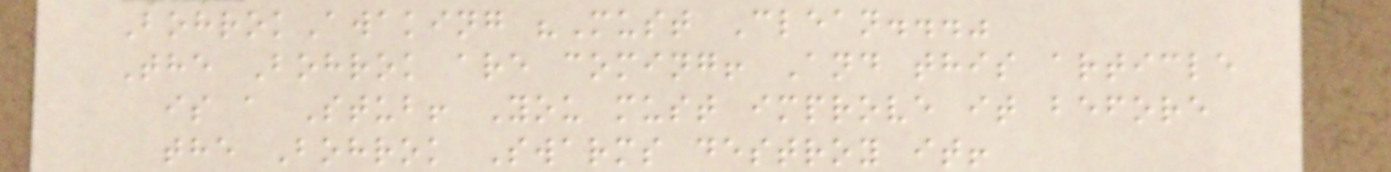BohrokAwaking "Must Clean..."
The Bohrok are coming! And this article
is a Stub! You must improve it before
the Bohrok Swarms destroy it!
